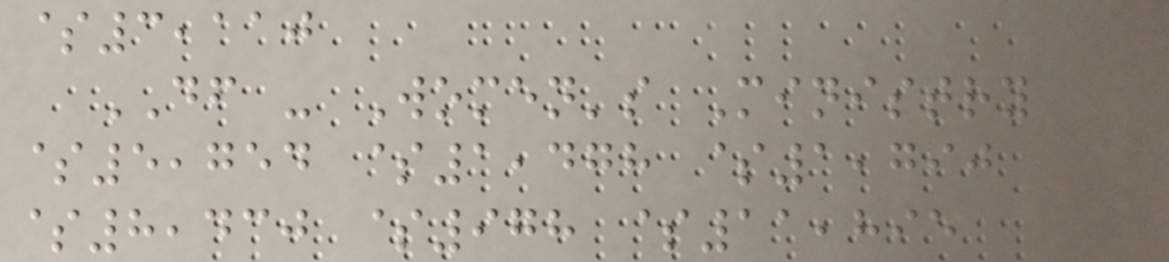$3,110
DF - Women's Ministry
$5,754 $1,478 $1,790
$8,430 $978 $11,895
